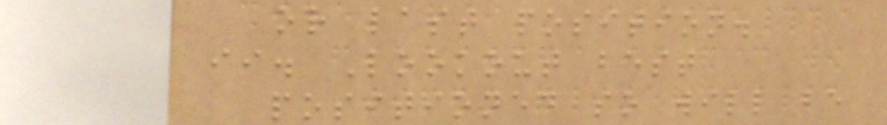or last position.
ii. Lookout best
positioned so will be
